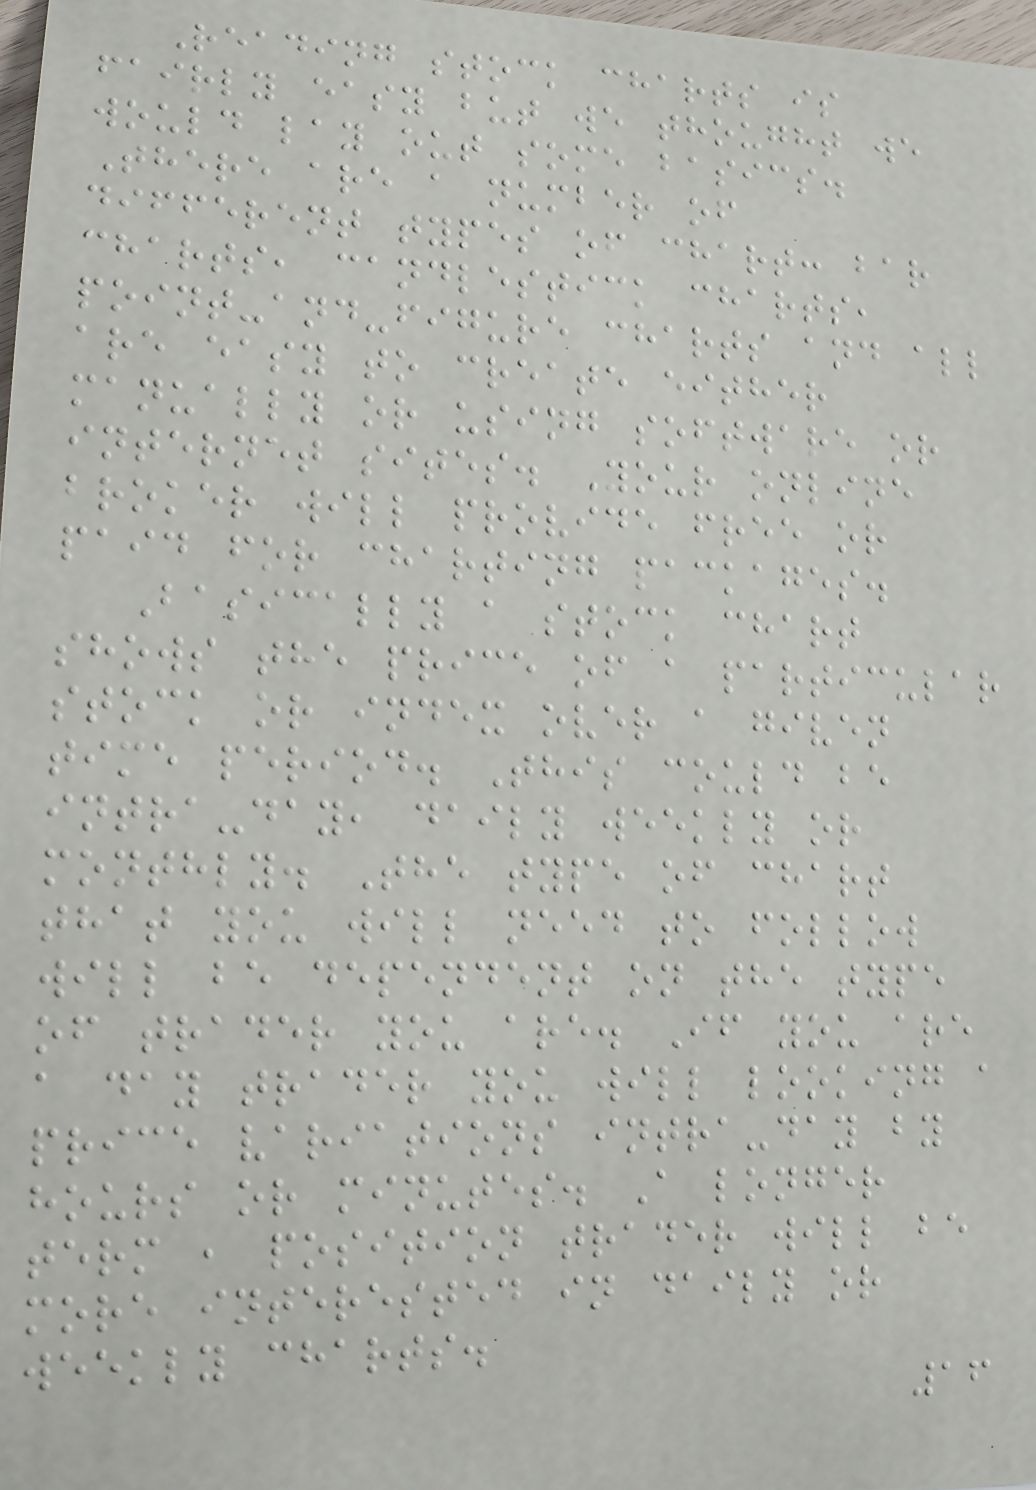Reading stock charts is
fairly easy but we thought we
would lay out some basics.
There are a number of
different types of chart: bar
charts, candlestick charts,
point-and-figure charts and all
are easy to create either
manually or using software or
internet sites. Your online
broker will provide free or
paid for charting packages.
Basically a stock chart
shows the price of a particular
stock or index over a given
time period. This could be
intra-day, daily weekly or
monthly. The type of chart
that you will need to follow
will be dependent on the type
of trader you are. If you are
a day trader you will looking a
price variations intra-day by
hours or minutes. A longer
term , position trader will be
more interested in daily or
weekly charts.
16
